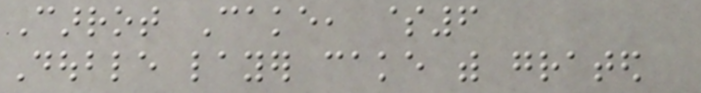Carrot Cake, $6
Double layer cake with grated
